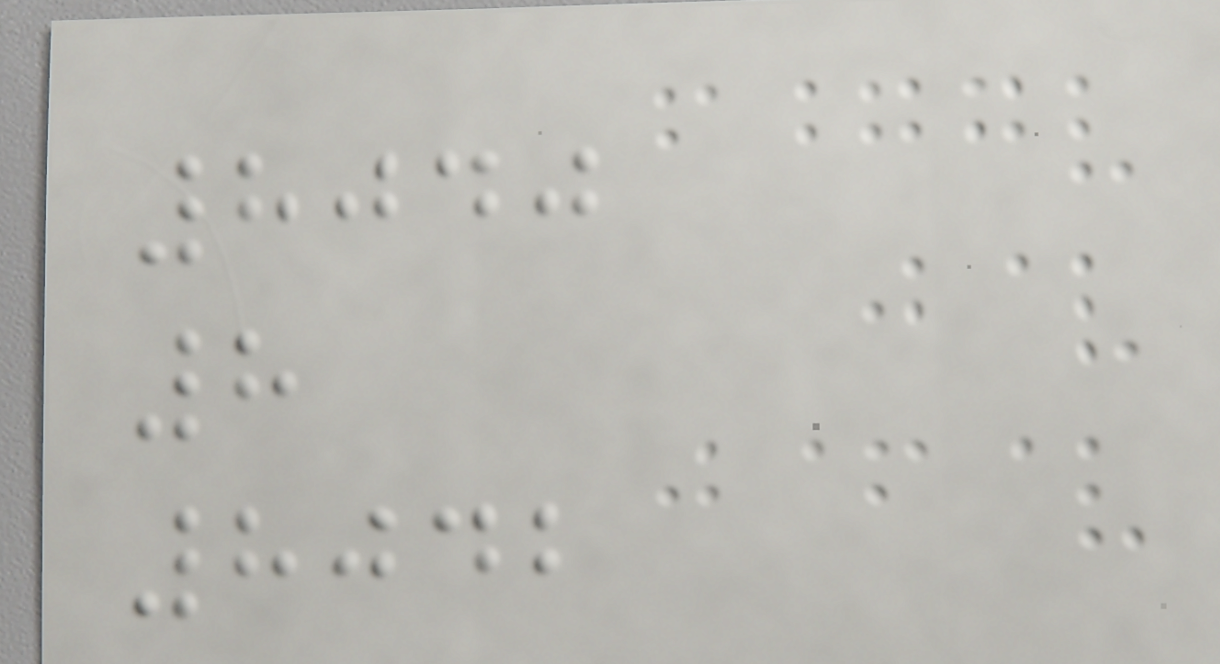8040
8
8042
